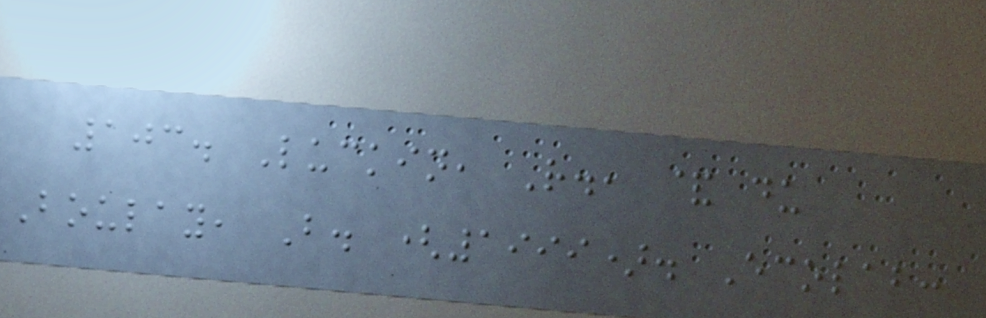103. Luckin, R., & du
Boulay, B. (1999). Ecolab:
